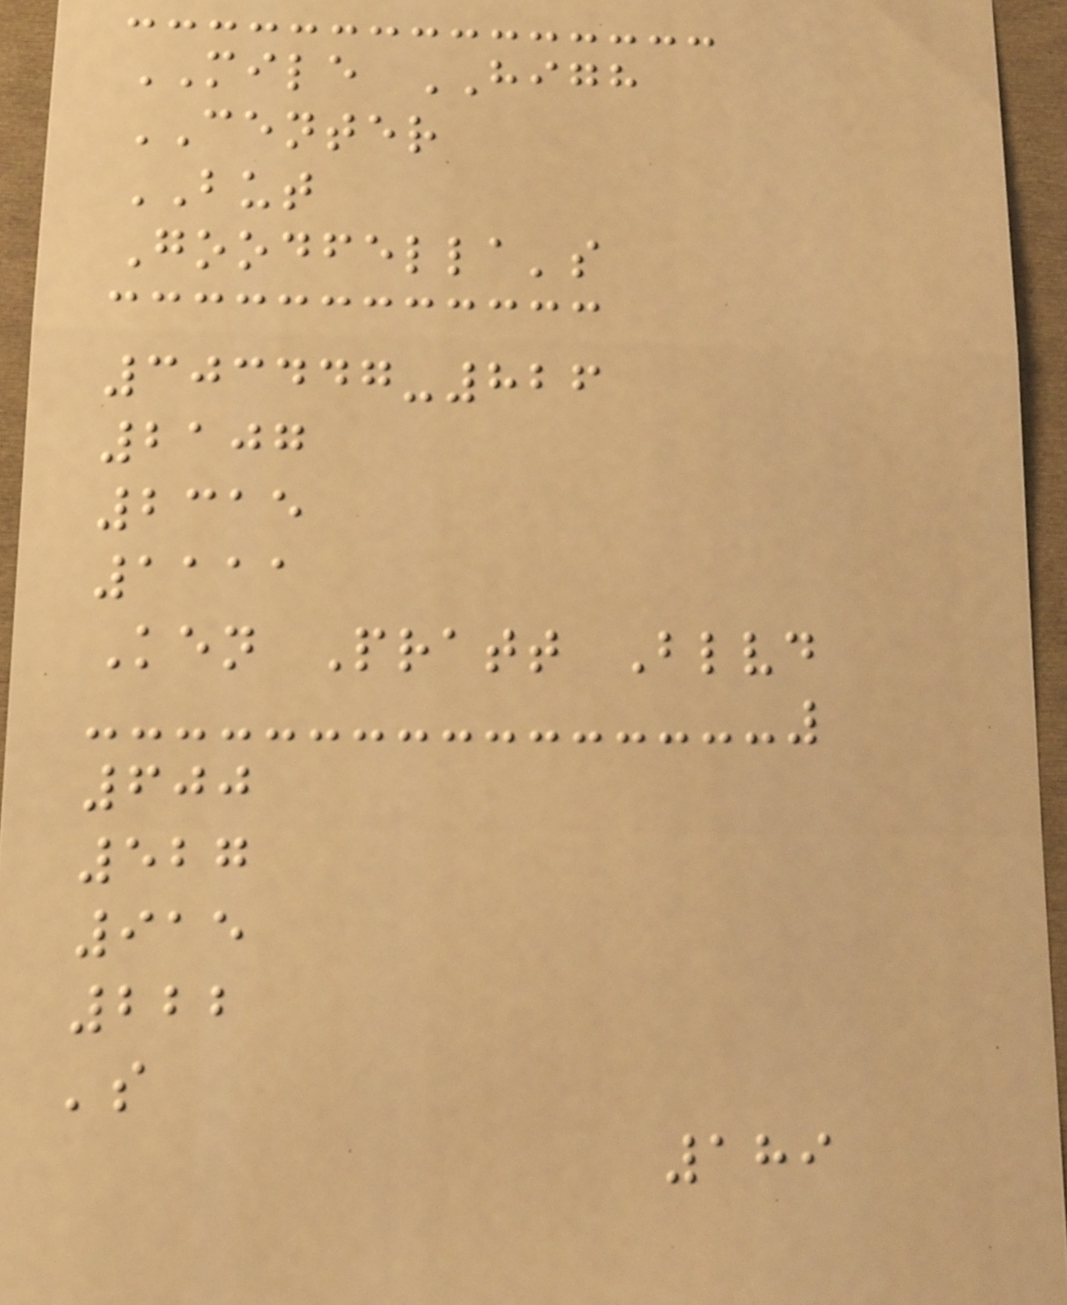MILE HIGH
CENTER
BUT
Goodfella's
303447-826
2107
2315
1111
Ken Pratt Blvd
600
527
915
222
's
189
